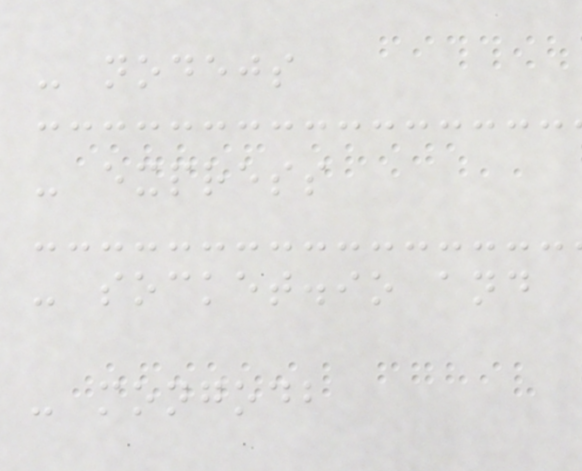- nodejs
- express
- socket.io and
- mongodb
